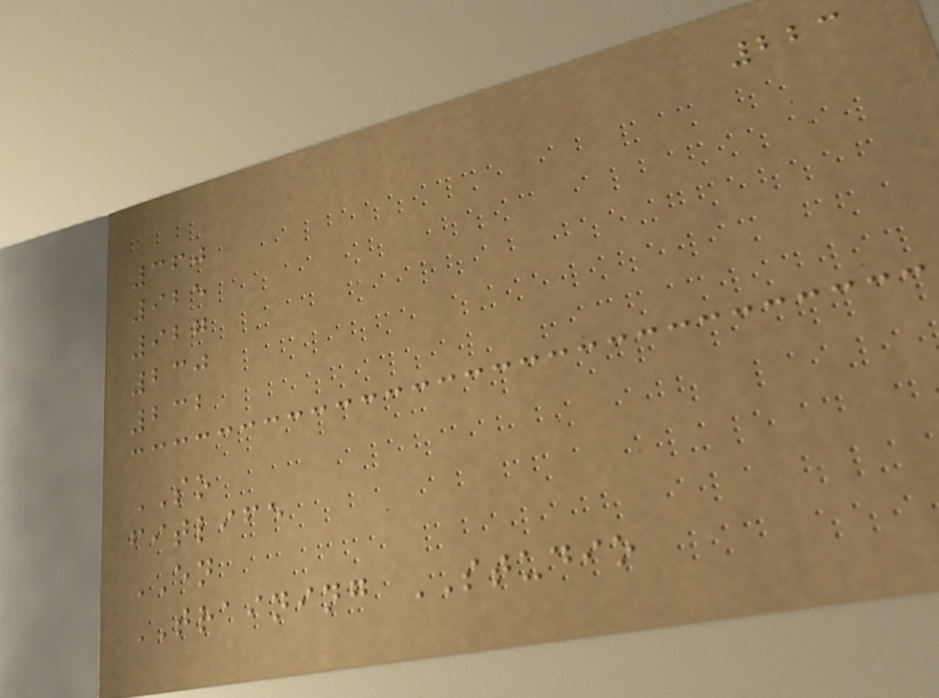223
360
925
927
230
232
SO
fitlife
EN
TRAINING STUDIO
